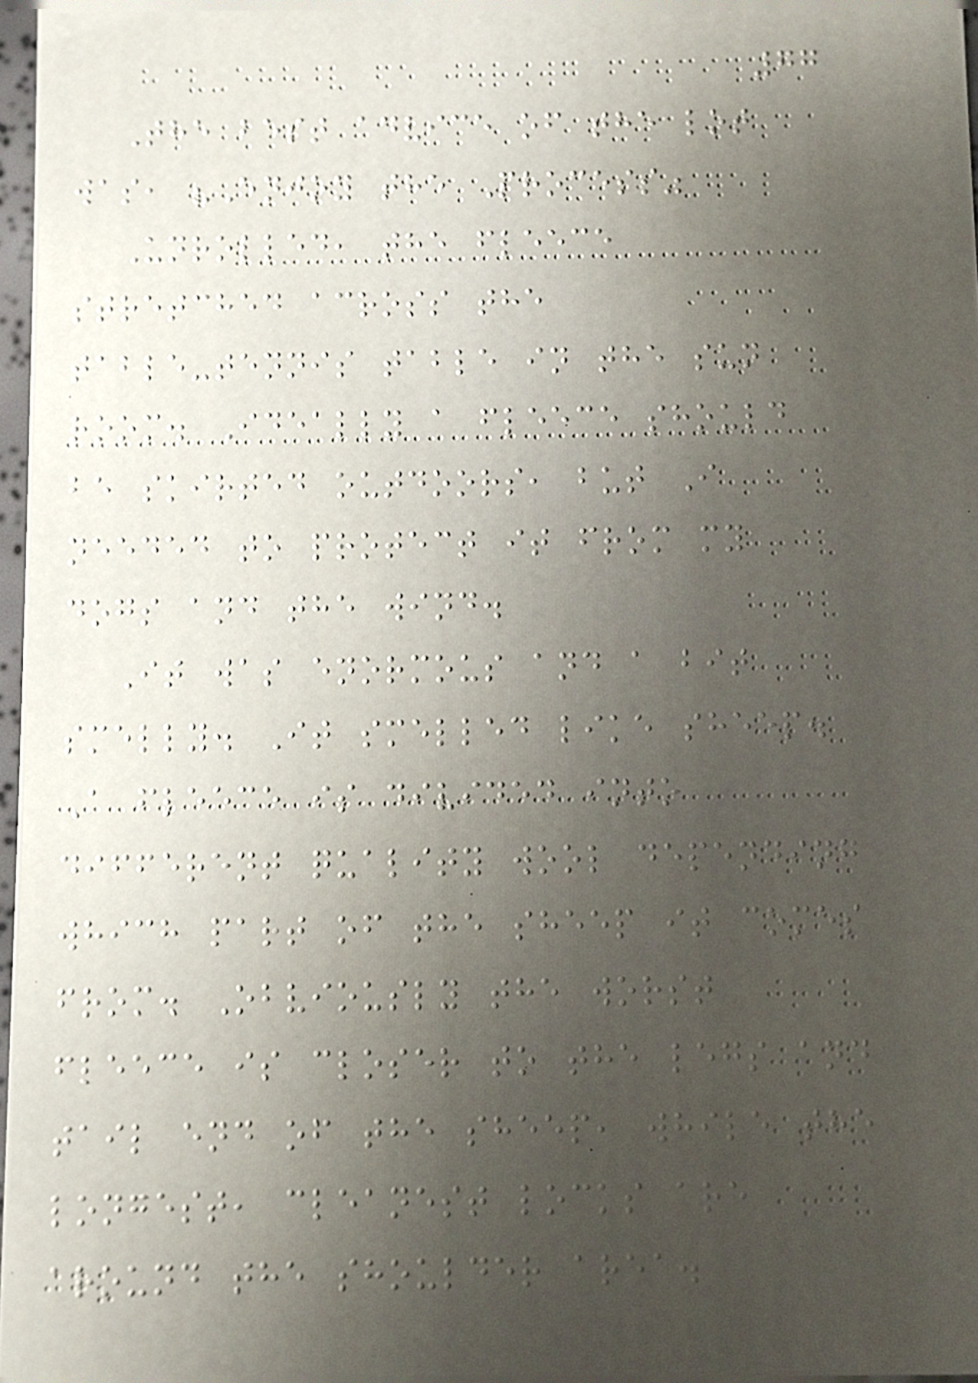77
The best advice of the lot
was, "Enjoy the Process"
Unrolled, the fleece
stretched across the
table-tennis table in the sun
room. Ideally a fleece should
be skirted outdoors, but I
needed to protect it from my
dogs and the wind.
It was enormous and a bit
smelly. It smelled like sheep.
A fleece is divided into
different quality wool depending
which part of the sheep it comes
from. Obviously the worst
fleece is closer to the legs and
tail end of the sheep, while the
longest, cleanest locks are
around the shoulder area.
